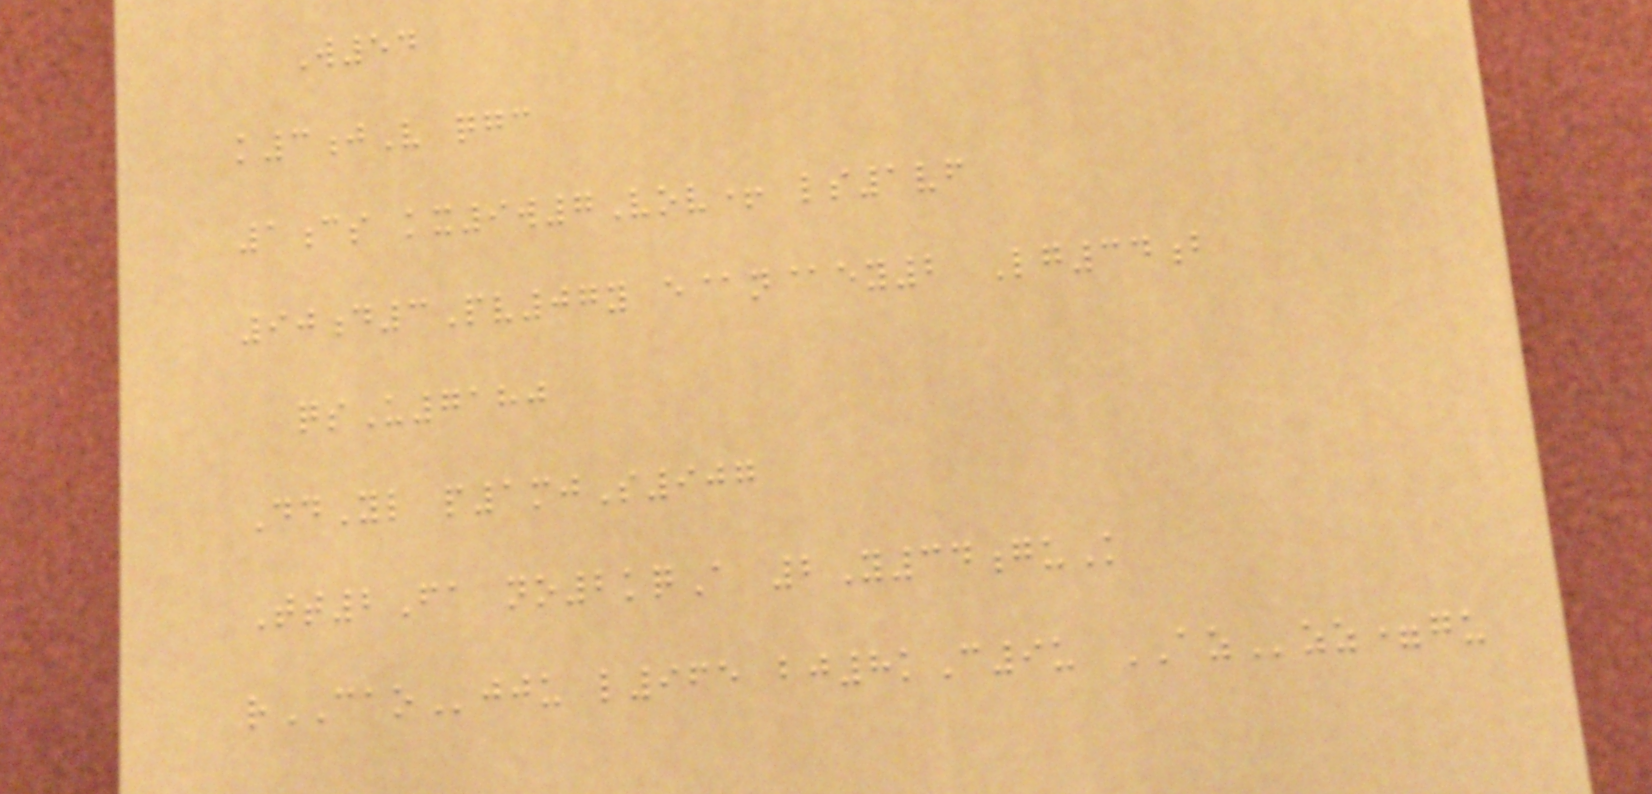W54
k3jV qgc
1cs kx9w7Vov+ ls1vf
90d3Pv07y e@n@ey2 Lg34b
qsU7180
DdYl p1mjS907
Tt2Fa no2kqA 2Y34guK
rCAOjju l965 bj8kC9u AZzz=gu
